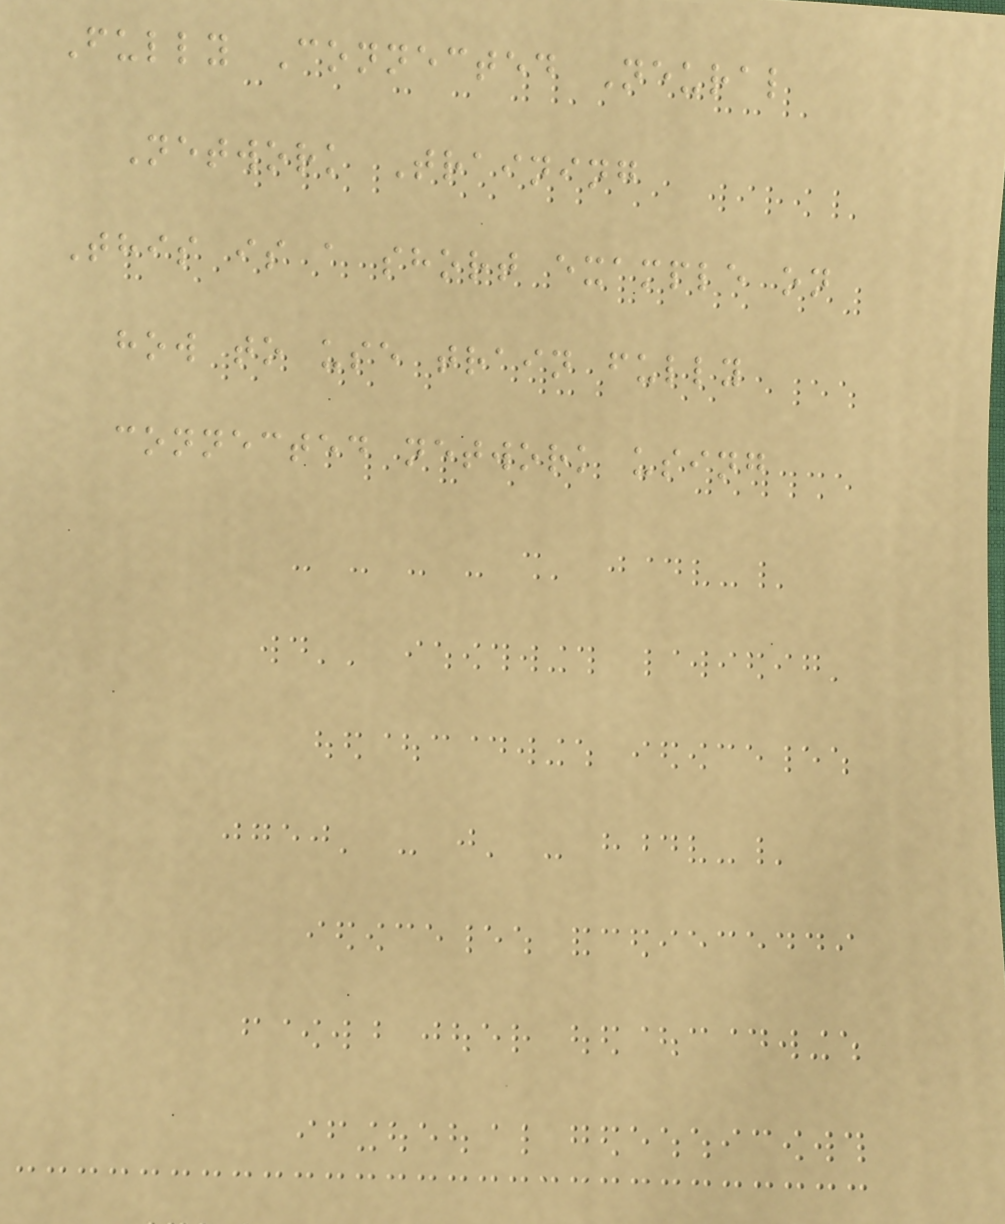Fully Connected Neural
Network Training
This is a short example on
how to use train fully
connected network using
